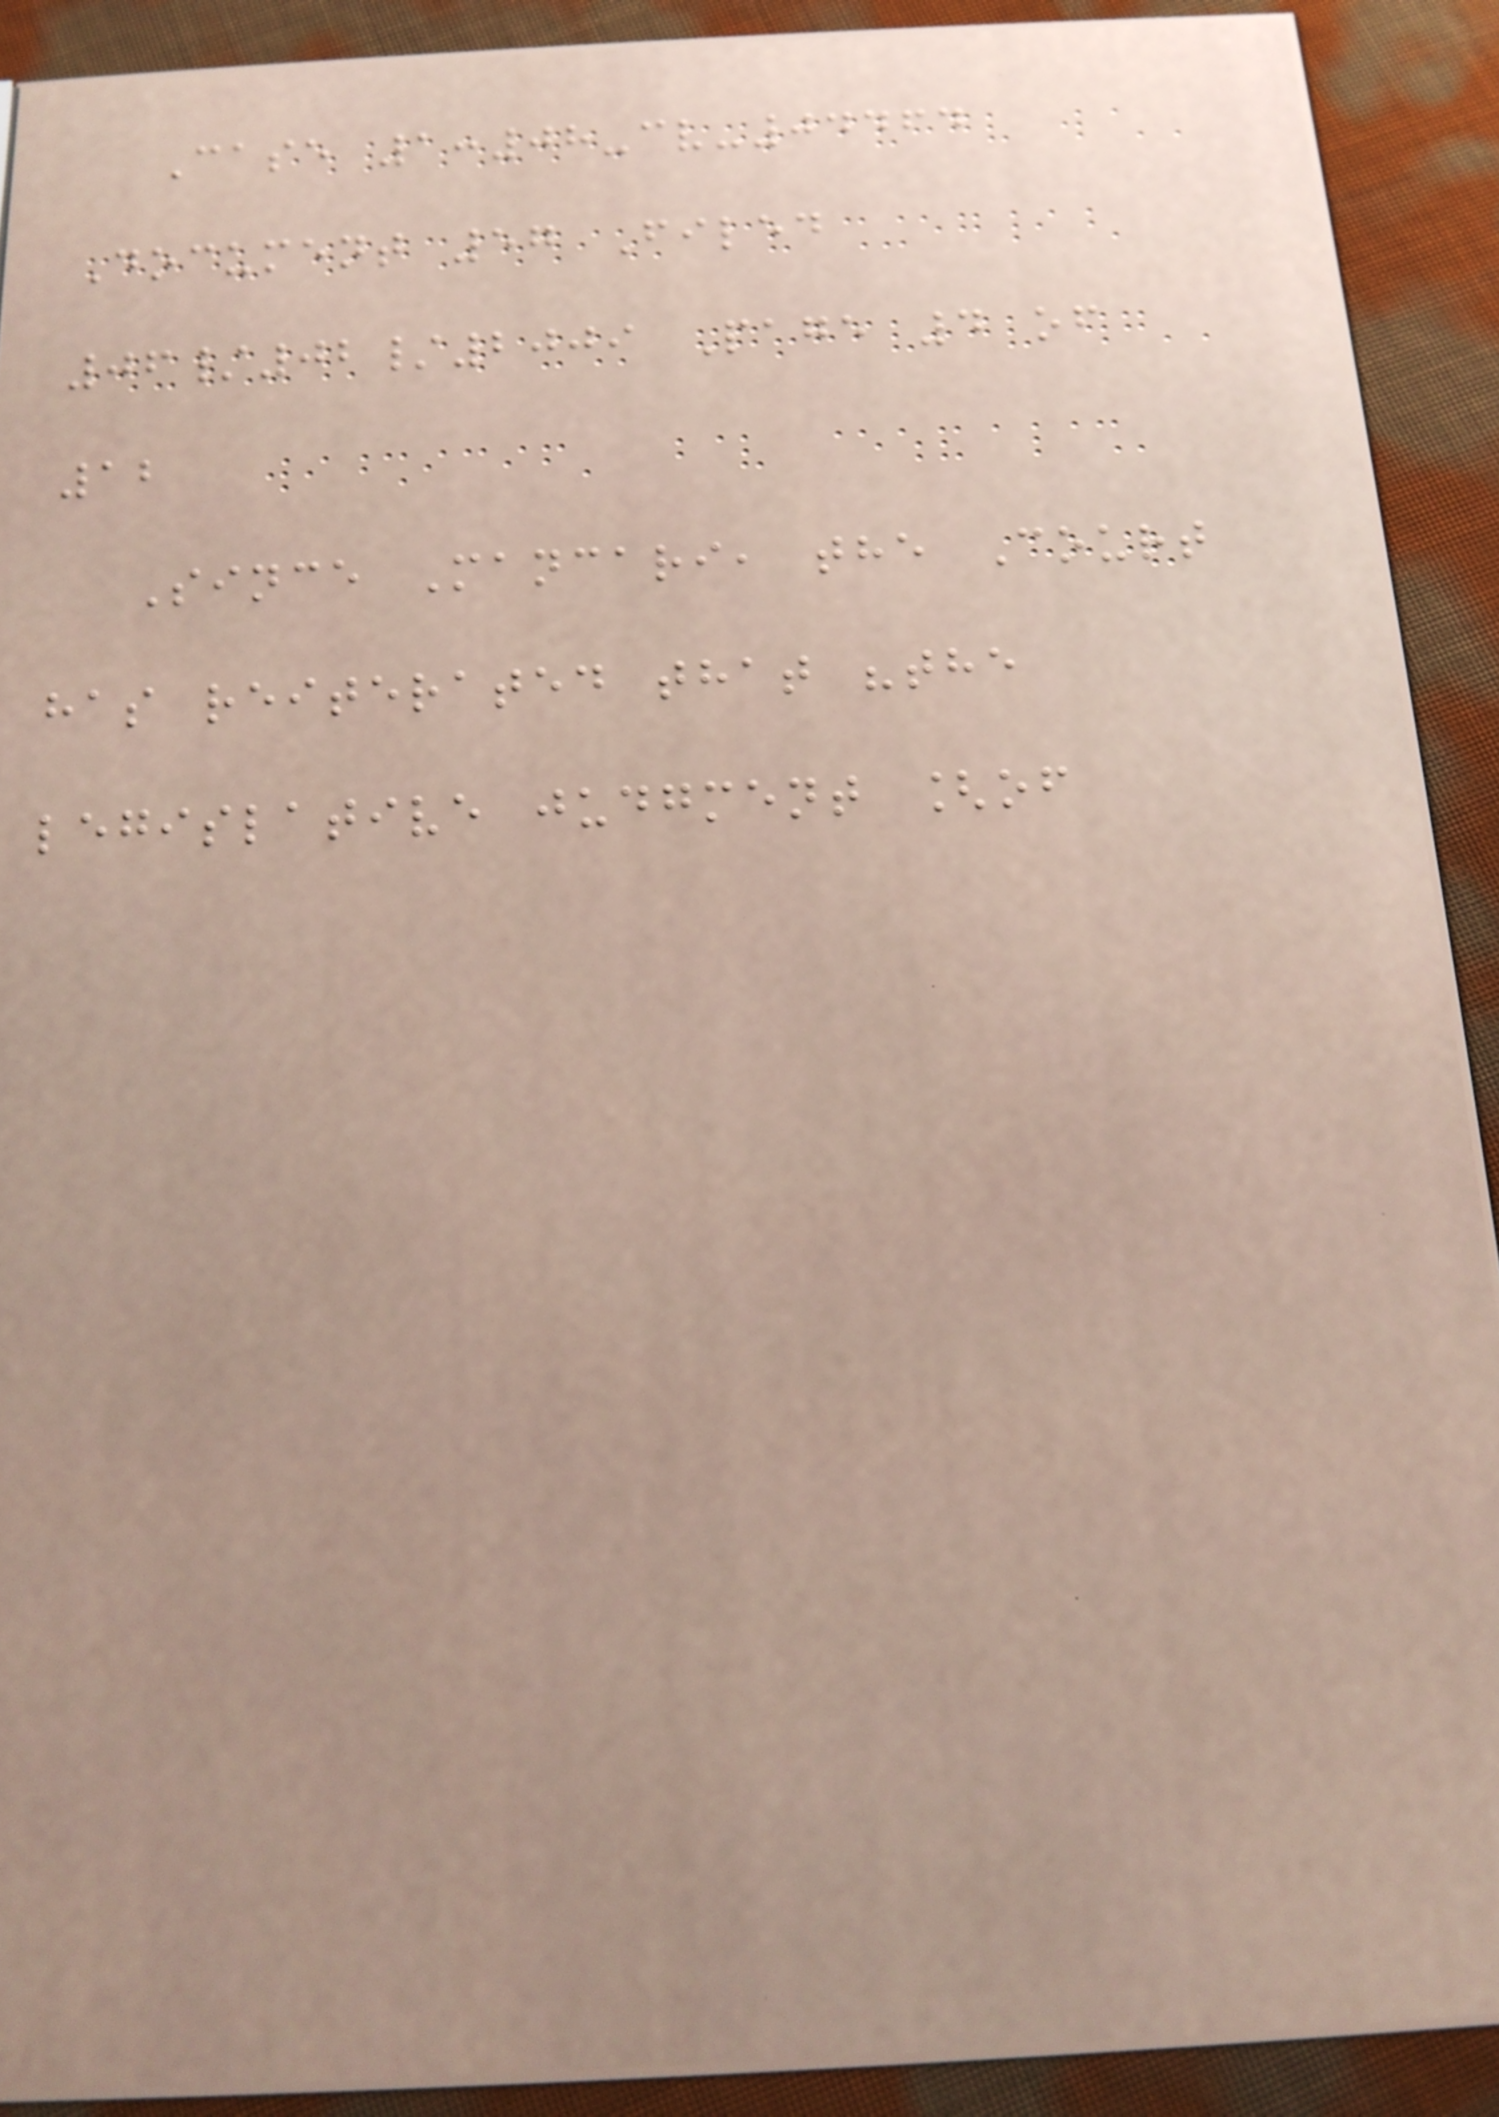Case 1:08-cv-04464
Document 57 Filed
06/02/2009 Page 4 of
12
Since Mancari, the Court
has reiterated that "the
legislative judgment [of
